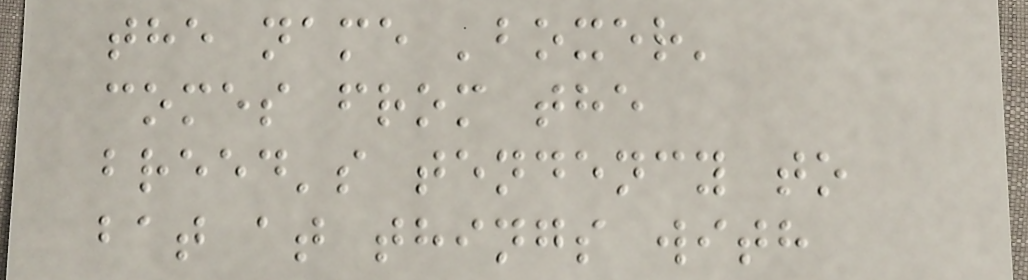the name 'boxer'
comes from the
breed's tendency to
bat at things with
